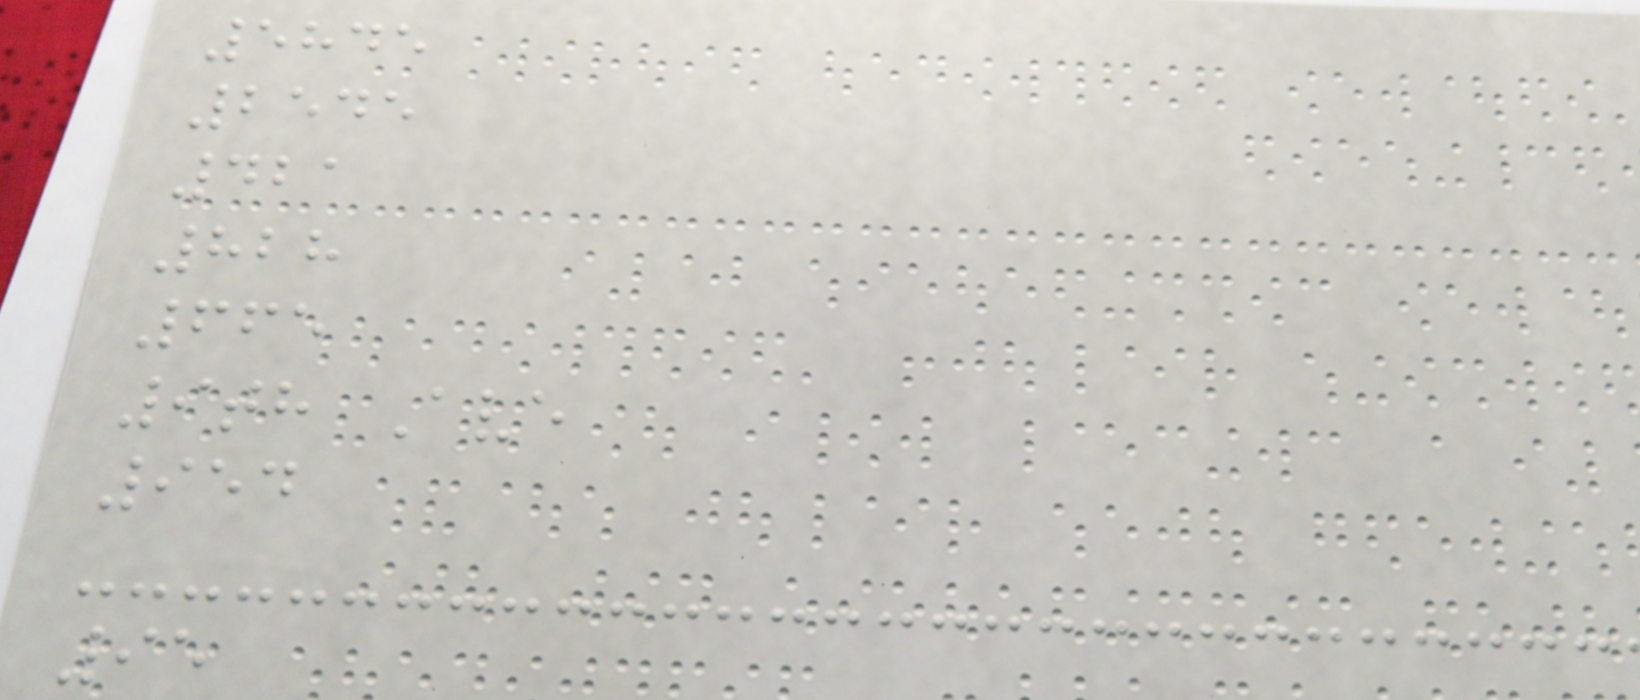5845
2545
421
828
665
9th Ave
954
95
